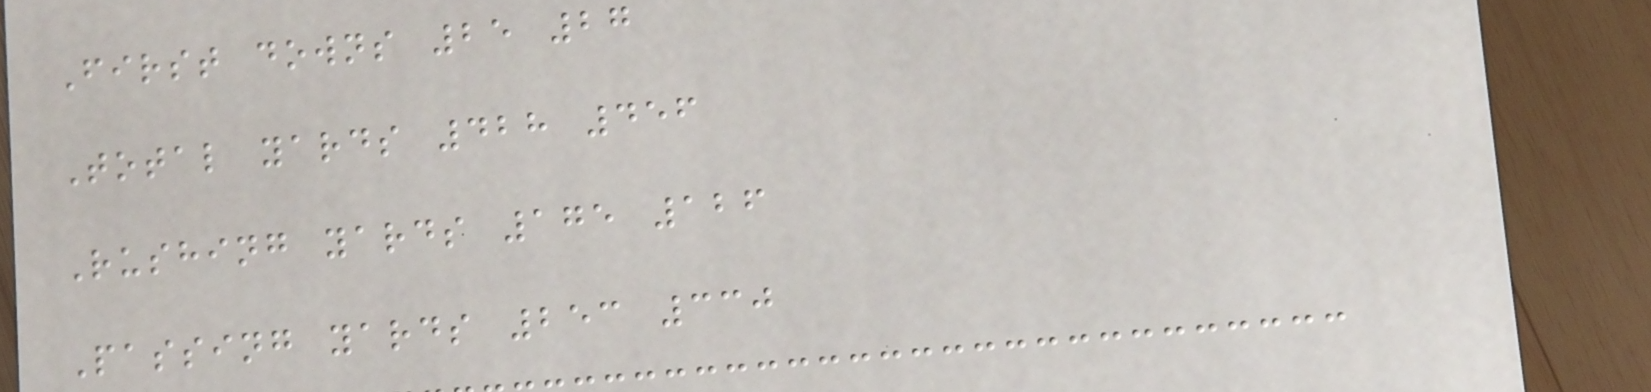First downs 25 27
Total yards 428 456
Rushing yards 175 126
Passing yards 253 330
